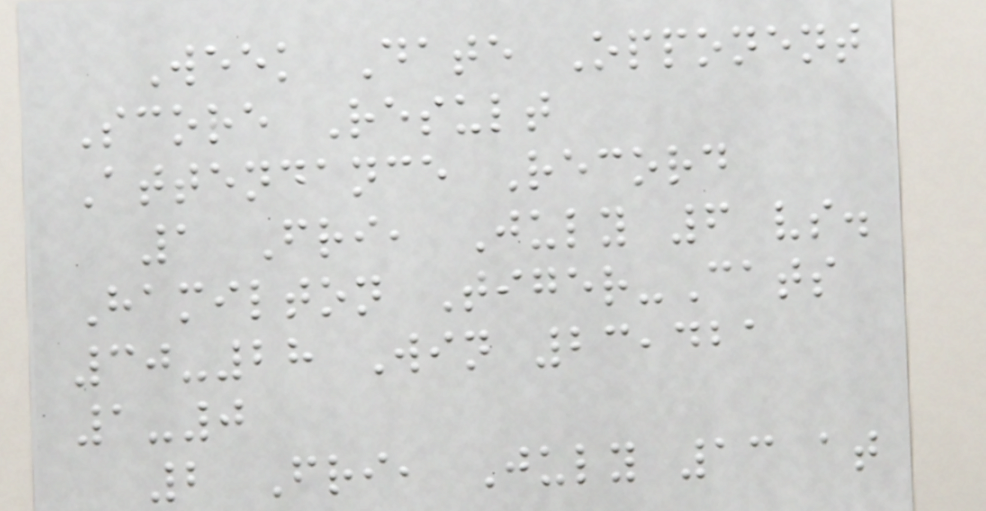Week Date Opponent
Score Result
Attendance Record
1 Fri, July 6 vs.
Hamilton Tiger-Cats
30-28 Win 23,421
1-0
2 Fri, July 13 at
